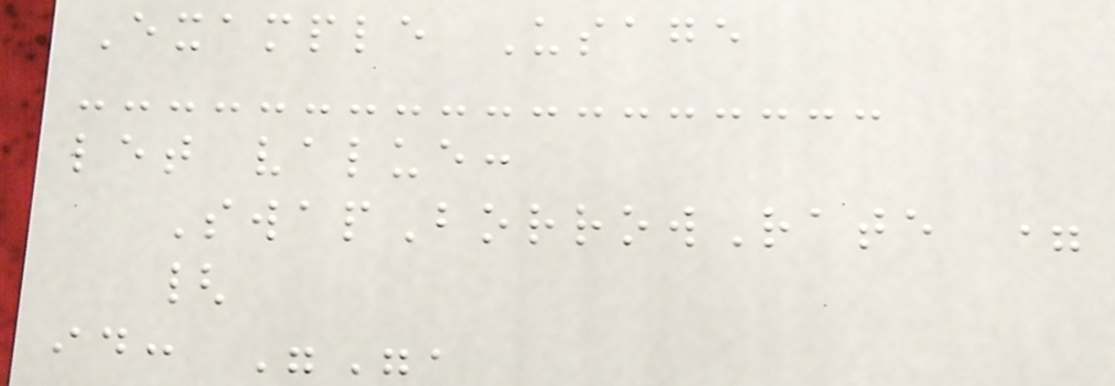Example Usage
let value:
SwapBorrowRate =
{
id: "",
